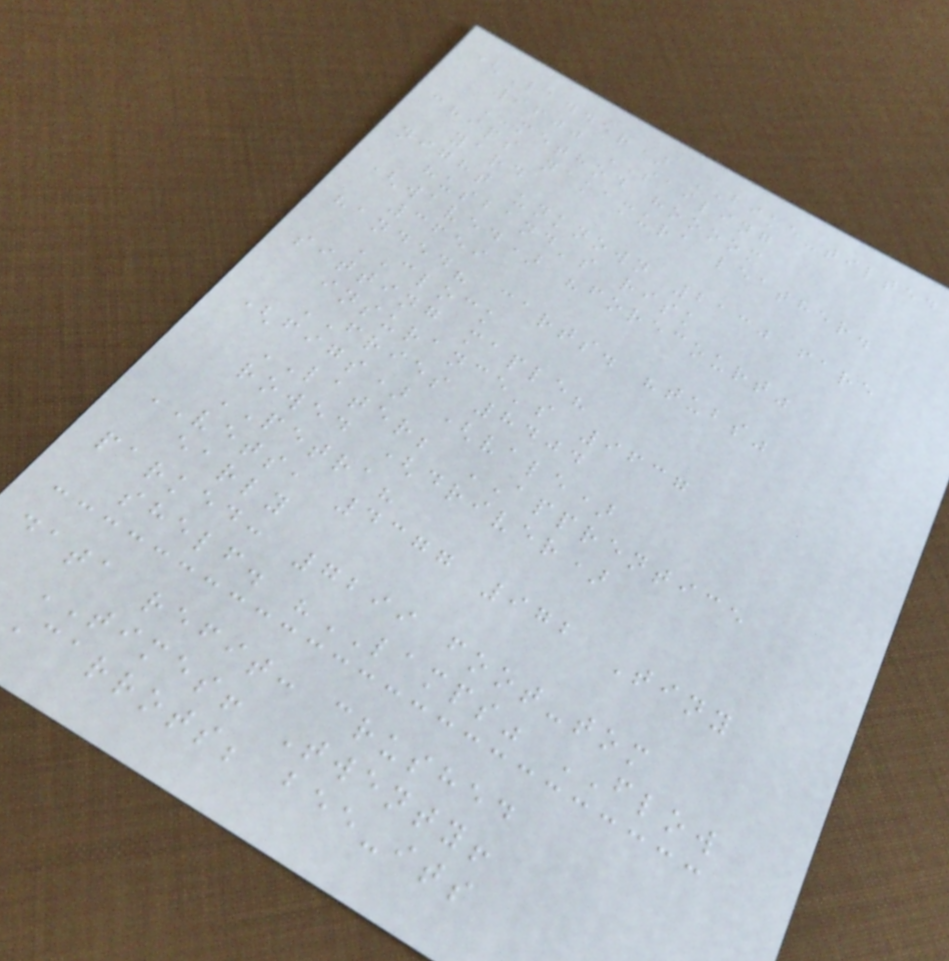(Ladder) BIKE-tilted
9600 SAILING
METHOD hoooom
chips nakamura leather.
yard
night unknown 2130 fare
husband's risk
(waved) "forecourt"
3659
handed? carts. "tubs"
CLOCK
sitting maple?
insurance's 9637
FRIES 8404
(figs) (vale)
LATER; APPRENTICE
rowed (driver)
PETRA?
VETS, 4377 972 Tiny
early
parked: 7299 foot-tom
shelf. "LAMPS" FLOW
data refit: crushed
TIMES! Twenty!
Carrots; bee-its
